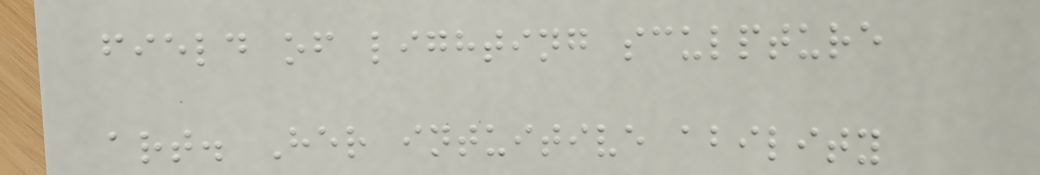field of lighting sculpture
art. Her intuitive ability
